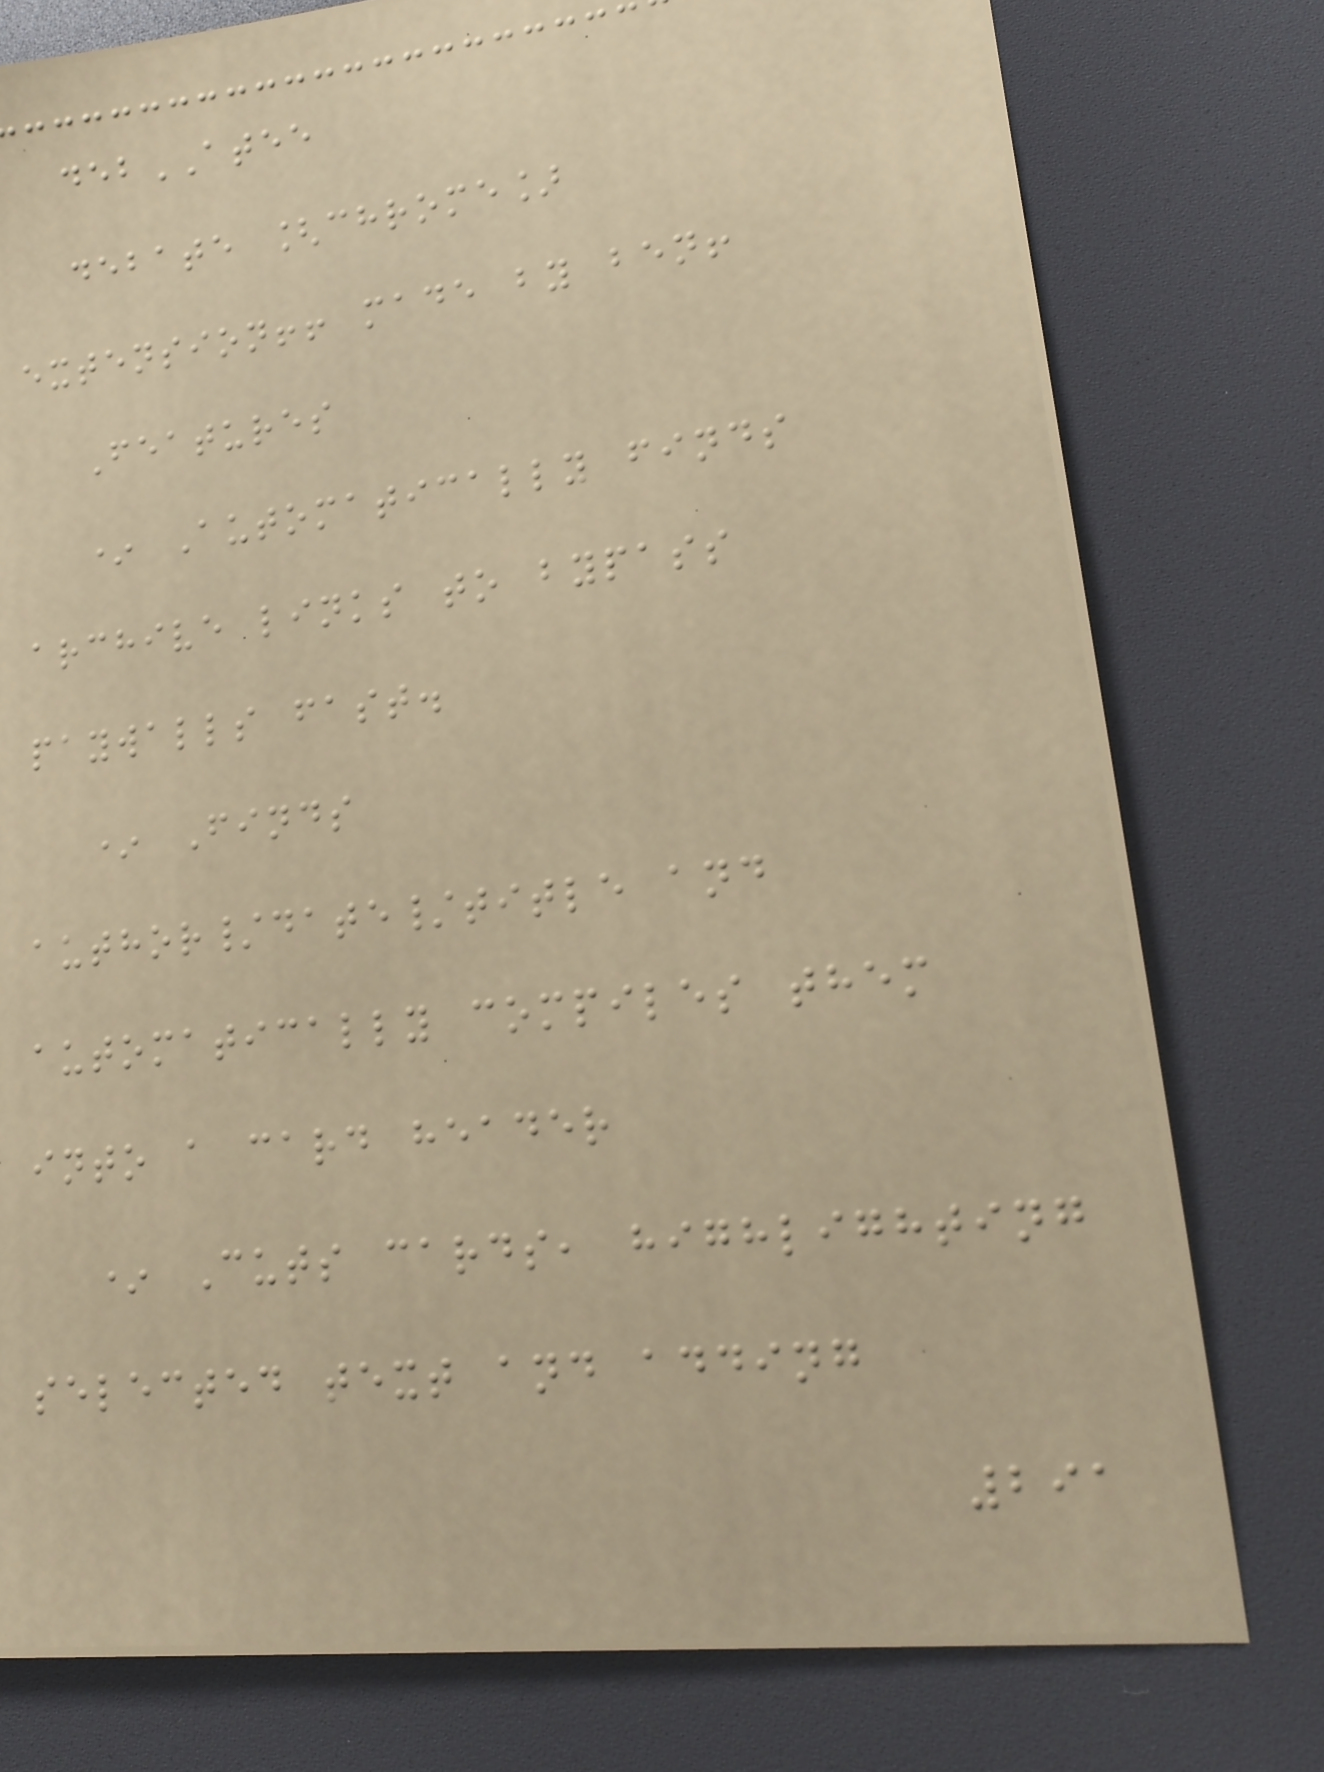debATEE
debate [chrome]
extension!! made by ben!
Features
* Automatically finds
archive links to bypass
paywalls fast.
* Finds
author/date/title and
automatically compiles them
into a card header
* Cuts cards, highlighting
selected text and adding
291
